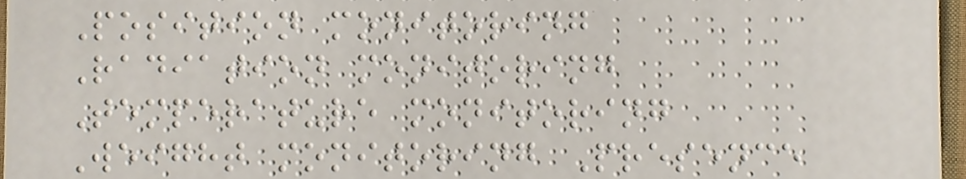Position monitoring
Radiation monitoring
Temperature monitoring
Weight monitoring Presence
